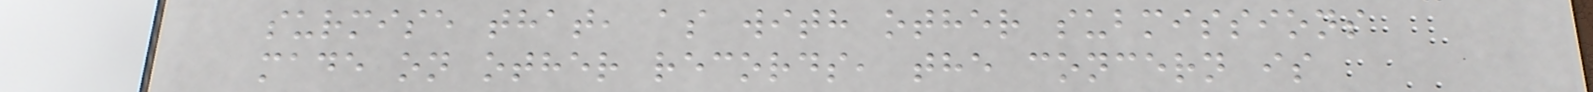surmise that, as with other submissions
made on other records, the concern is
